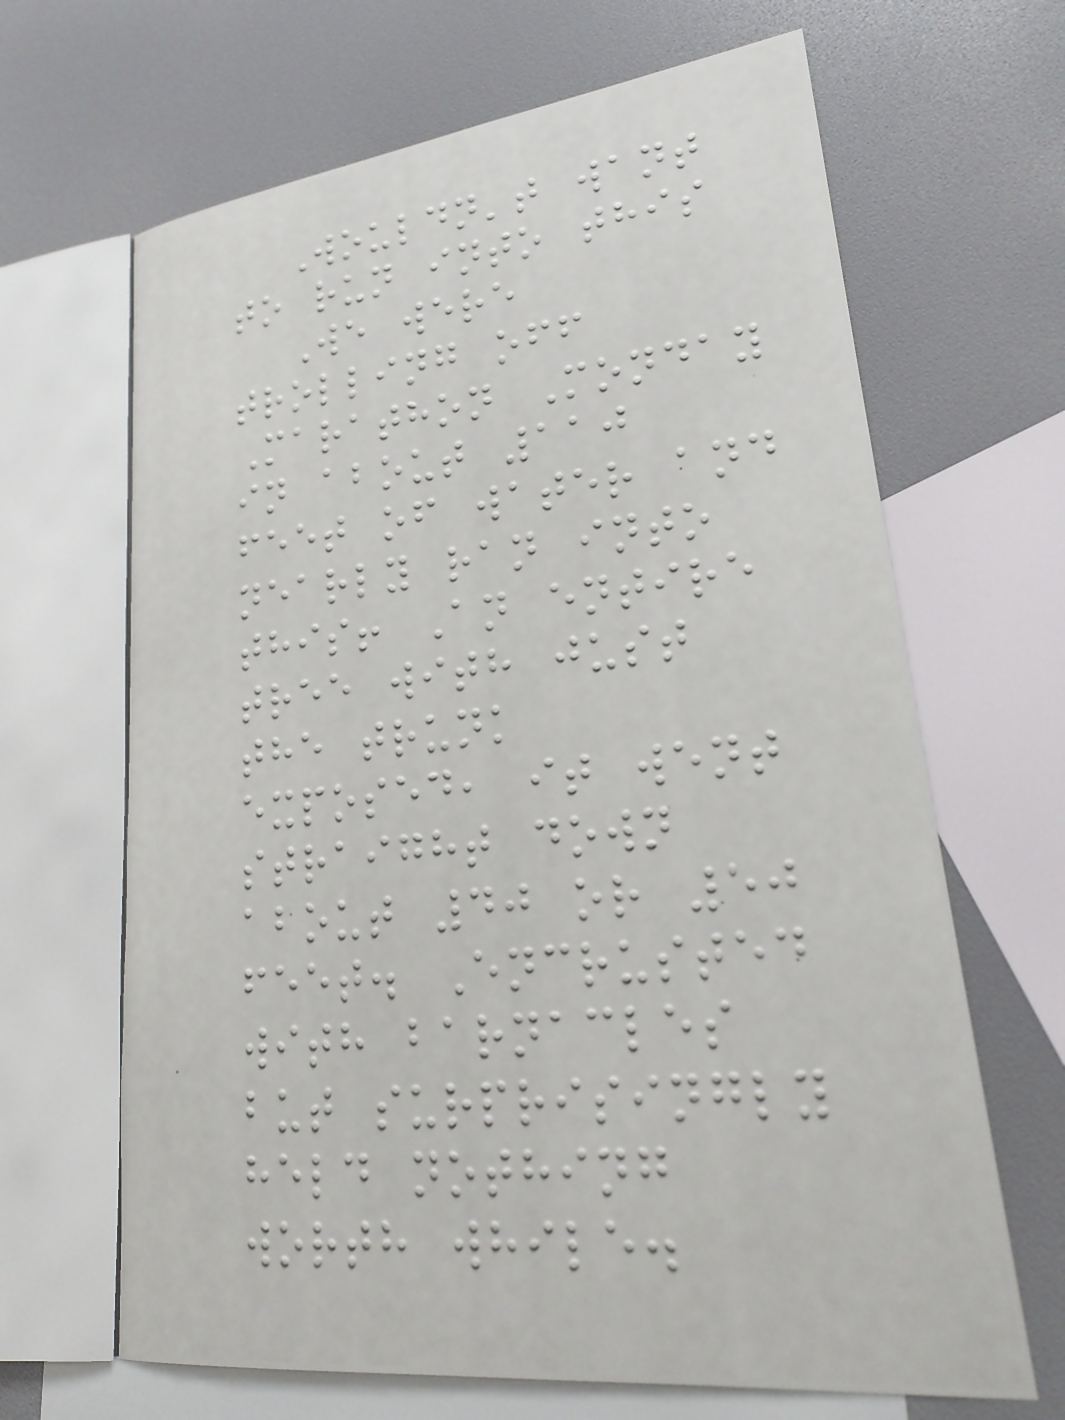Wouldn't want
to run into this
We were
trolling off
Marathon Monday
in about 110
feet of water and
nearly ran into
this! An entire
tree with just
the trunk
exposed, it went
straight down
about 40 or 50
feet. Encrusted
with barnacles
but surprisingly
held nothing
worth while.
